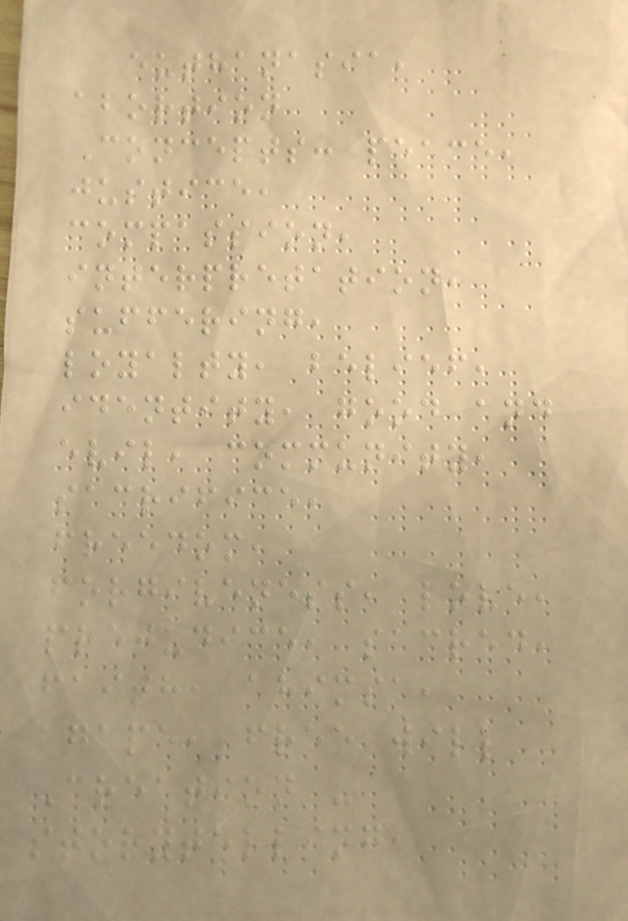euthanasia,
abortion
Concepts: peace,
justice,
compassion,
interpretation,
suffering,
loyalty, belief,
identity, good and
evil, community,
sacrifice,
freedom,
forgiveness, love,
prejudice, sacred,
faith, ahimsa,
agape, free will
Creation -
storytelling,
